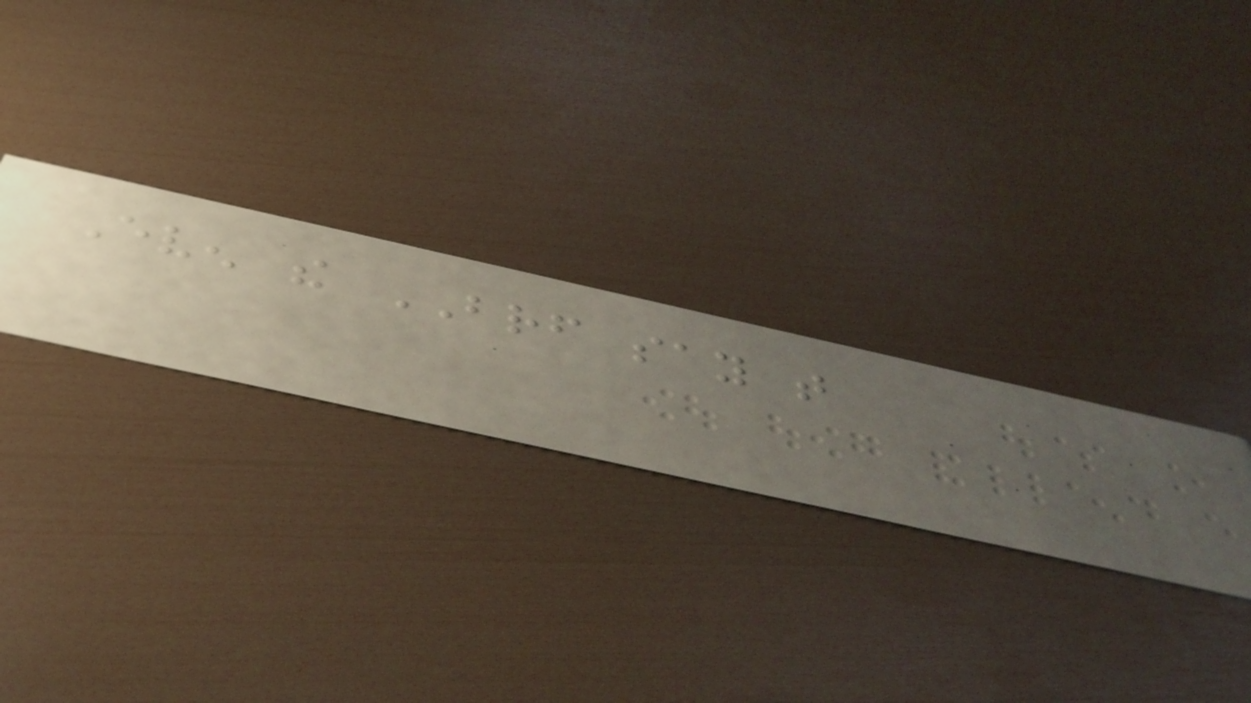Even the BRF say that
